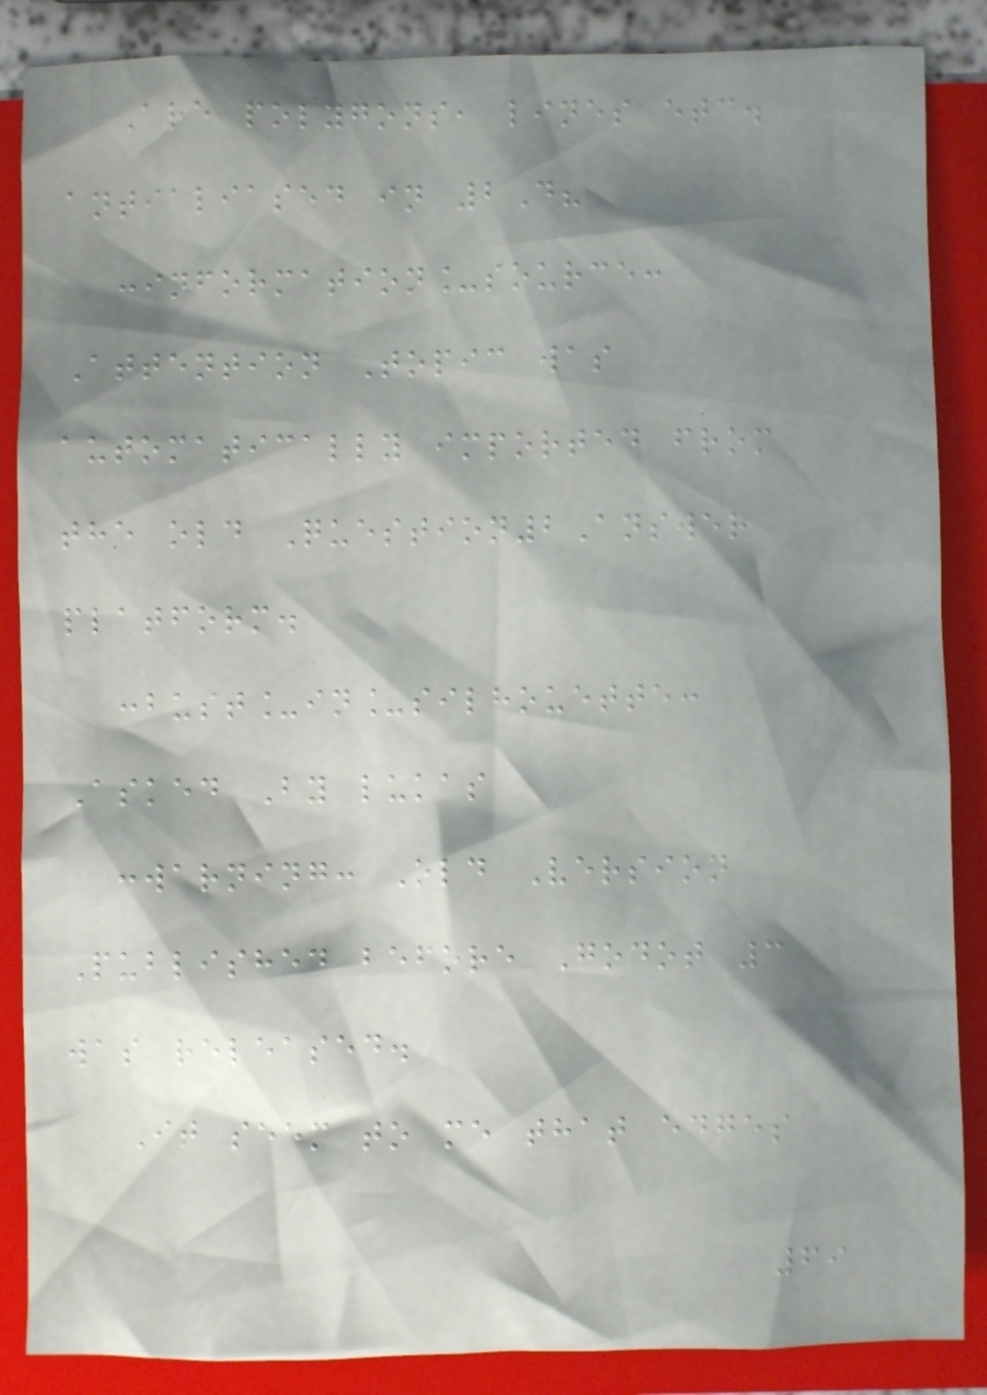Are polygons, lines etc.
antialiased in 2D?
:information_source:
Attention Topic was
automatically imported from
the old Question2Answer
platform.
:bust_in_silhouette:
Asked By lukas
:warning: Old Version
Published before Godot 3
was released.
It seem to me that edges
69
